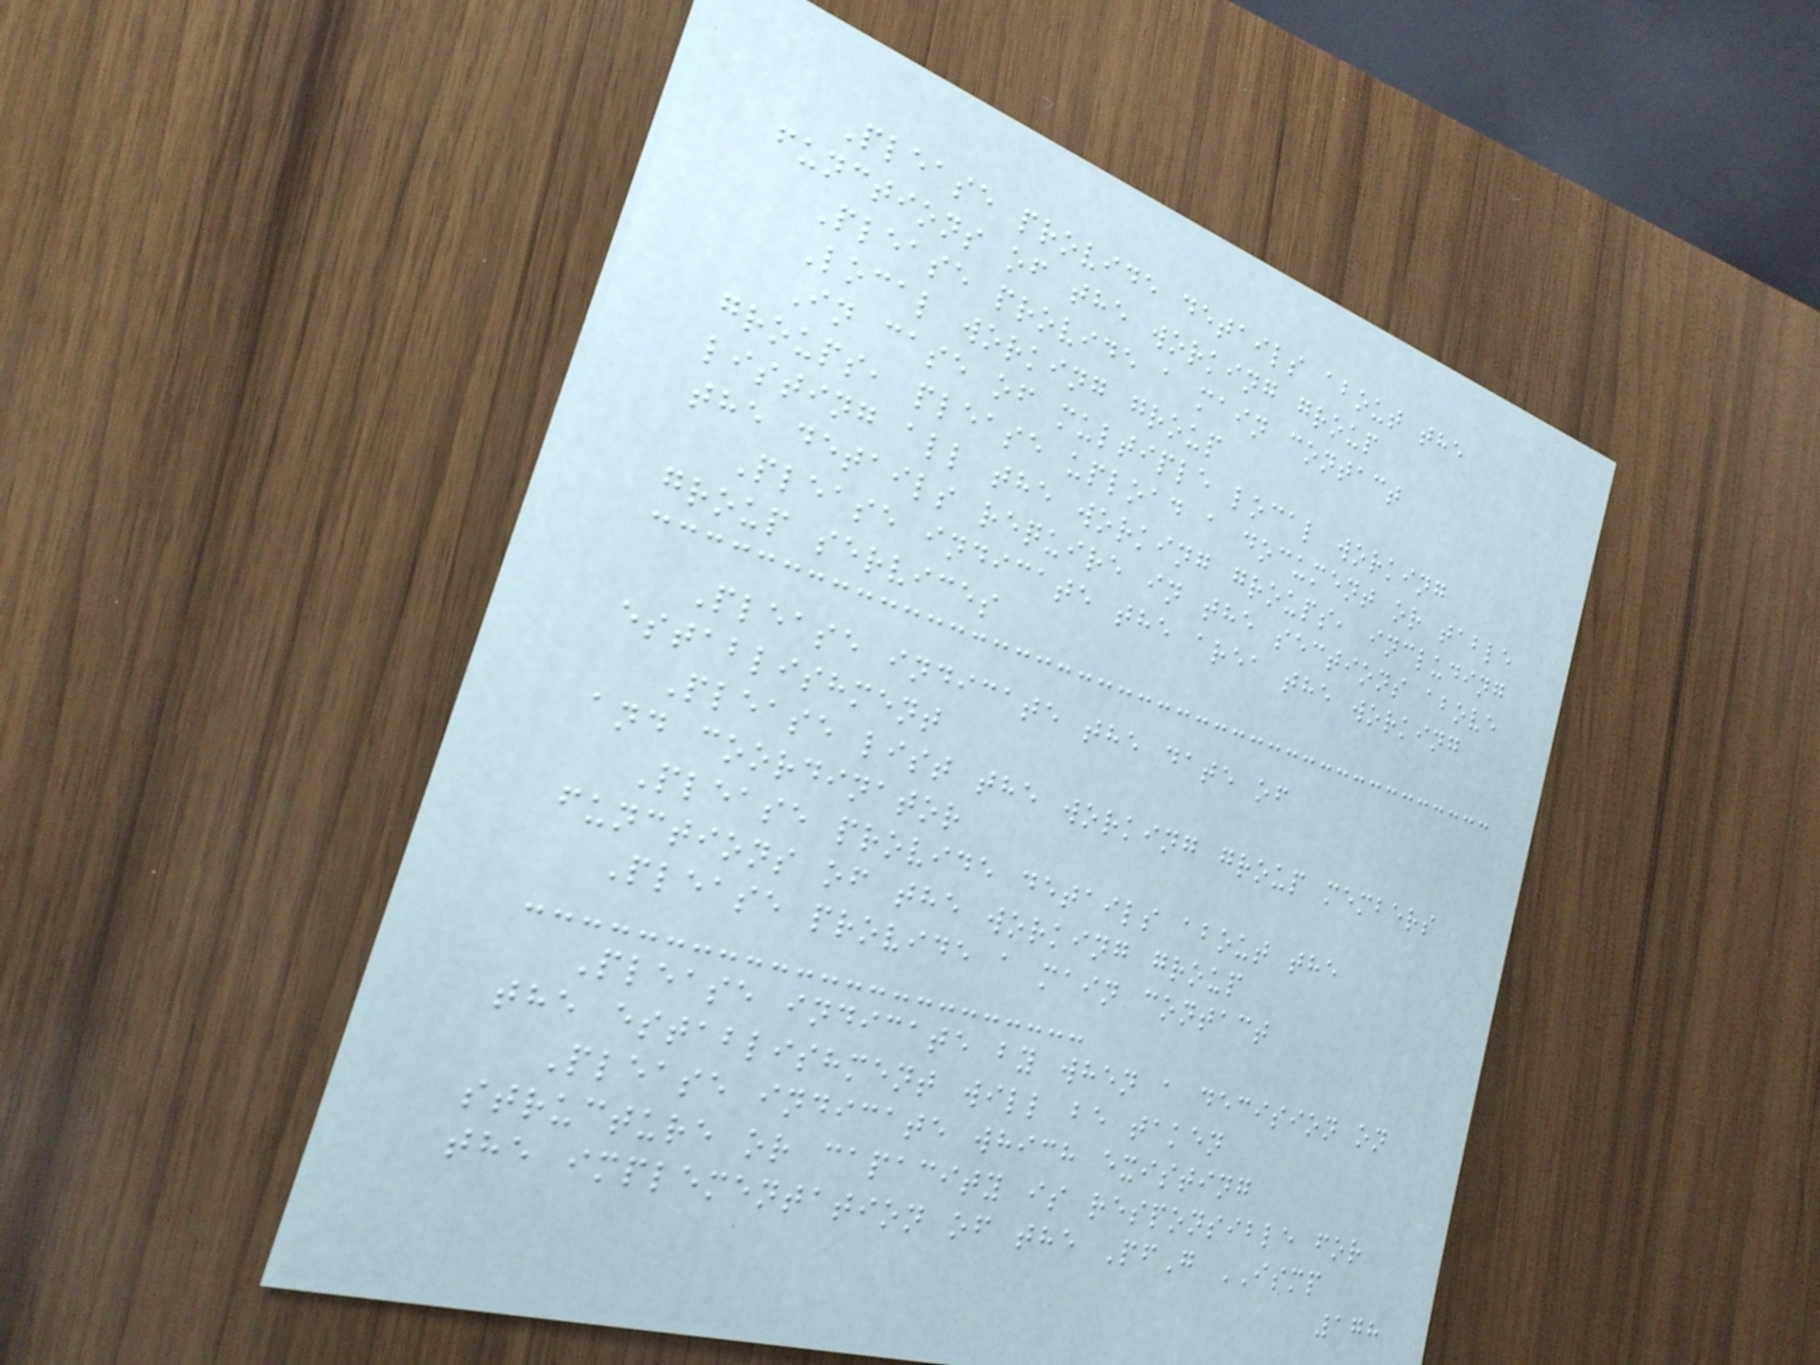Please provide details about the
functions of the working group
Please provide a main contact
Local working group
In case of multiple local working
groups, please upload a document or table
listing all the working groups, including
the details require in the sections above
Please indicate the area the working
group services
Please indicate the date of
establishment
Please list the working group members
and coordinator
Please provide details about the
functions of the working group
Please provide a main contact
Please indicate by when a decision on
the establishment will be taken
Please indicate which existing
structure or capacity is responsible for
the implementation of the PfG ISMP
178
